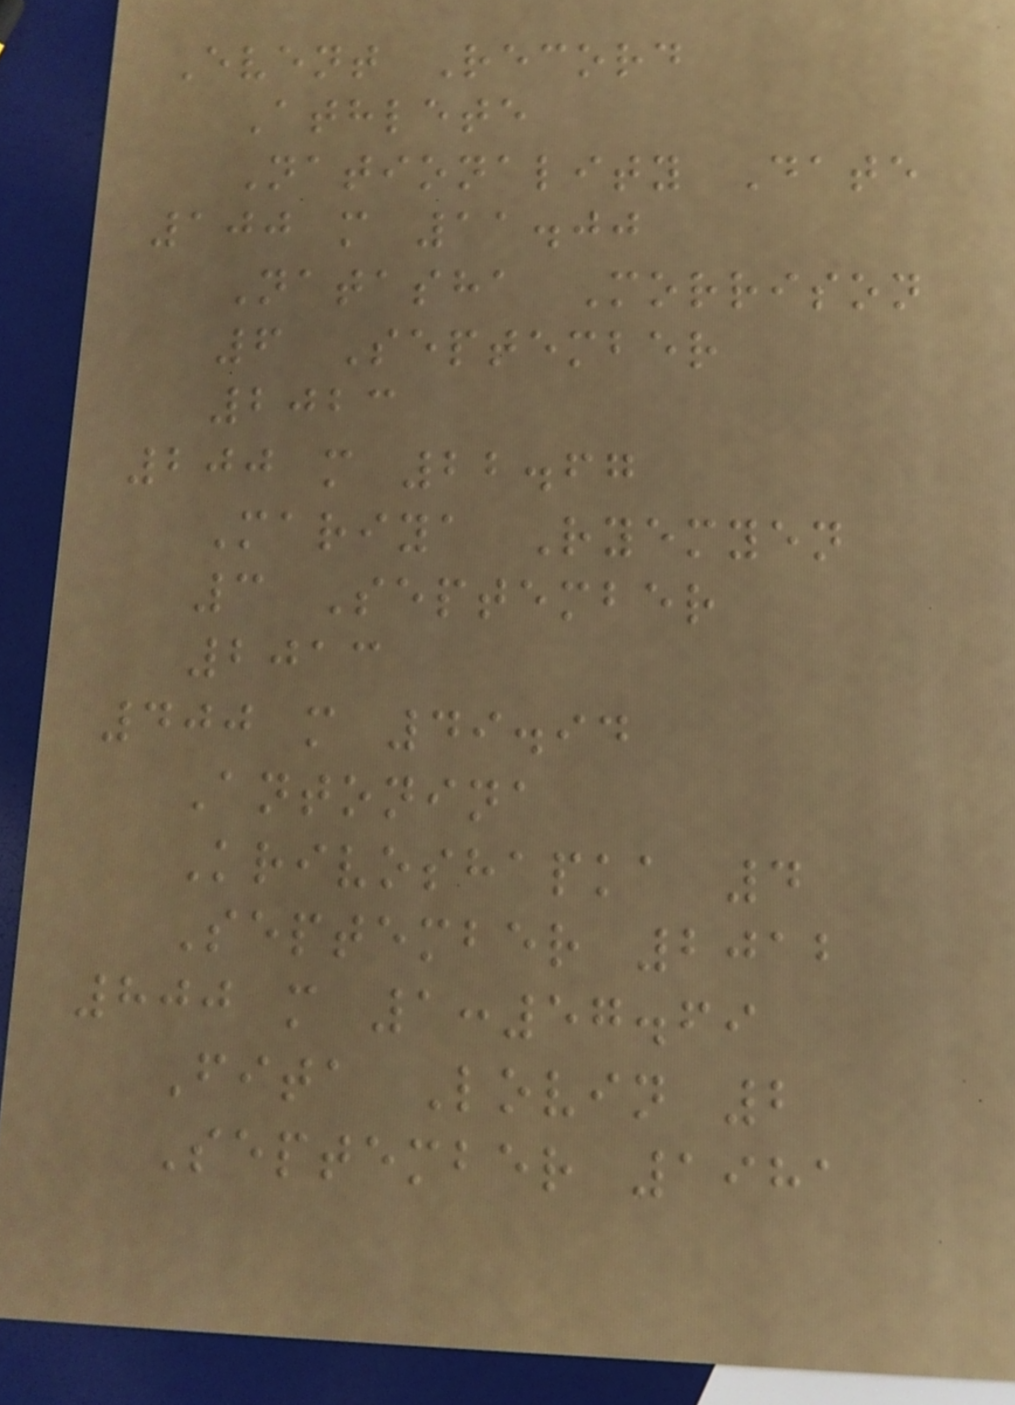Event Record
Athlete
Nationality Date
100 m 11.00
Natasha Morrison
6 September
2023
200 m 22.67
Mariya Ryemyen
3 September
2013
400 m 49.94
Antonina
Krivoshapka 4
September 2012
800 m 1:57.69
Fita Lovin 2
September 1981
